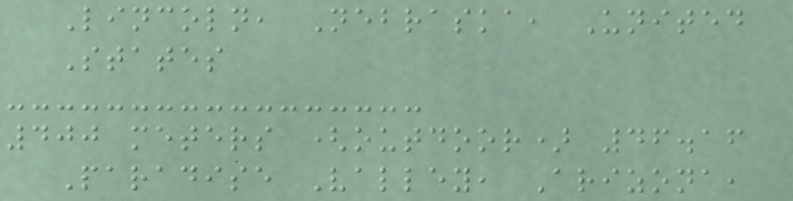Lincoln, Nebraska, United
States
400 meters (outdoor) 46.16
Paradise Valley, Arizona,
